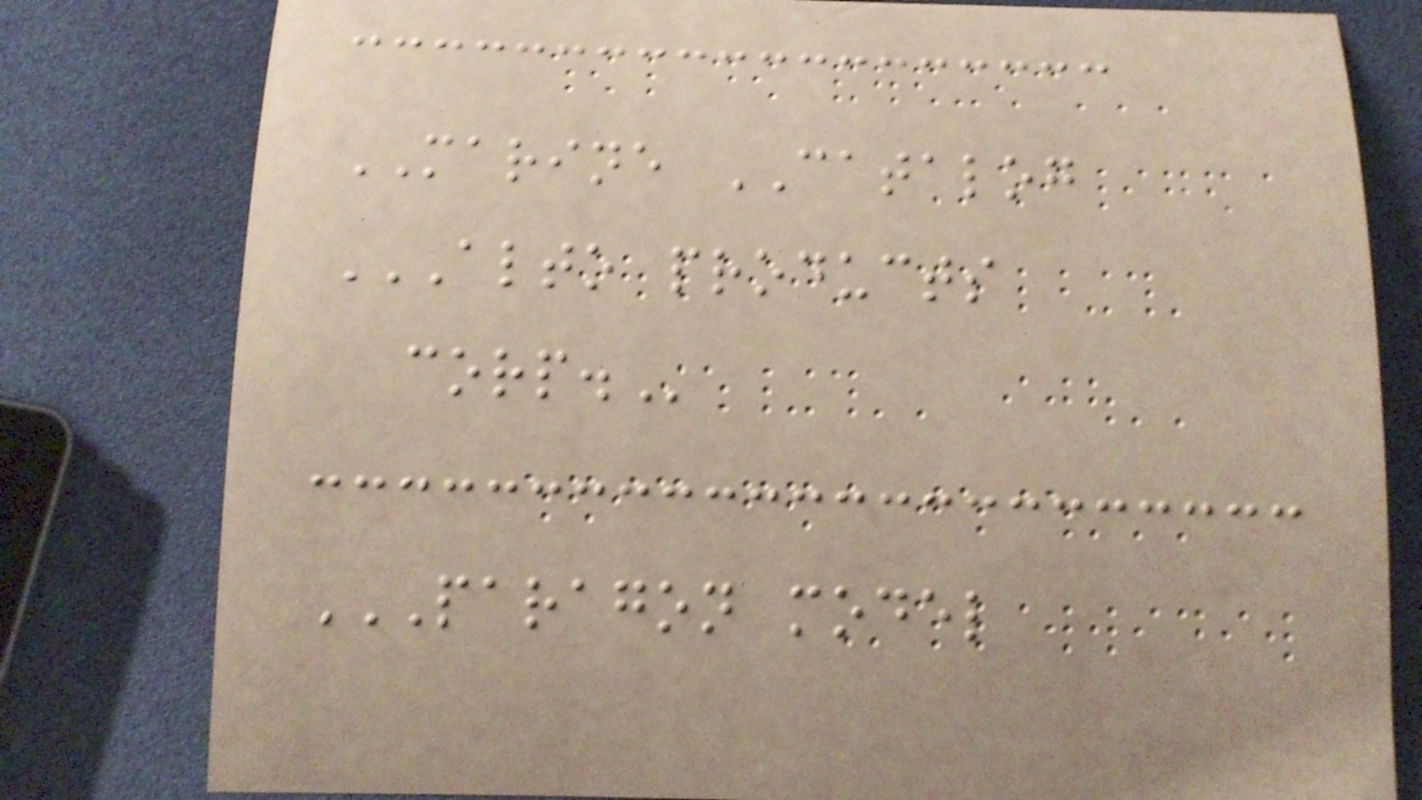MARINE CATALOG
ALTO PRODUCTS
CORP.
PARAGON MODEL
